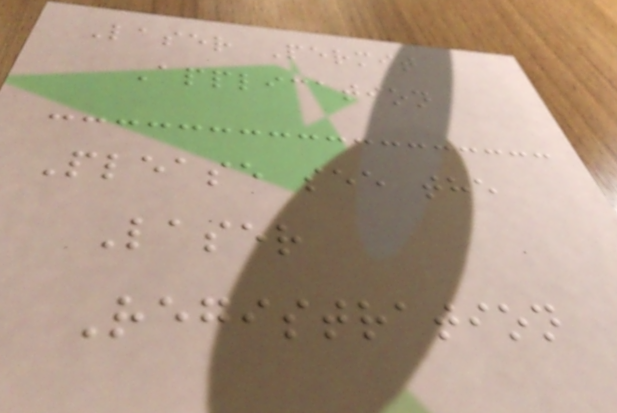Laser Permit
Application
Please see the
Laser
Registration
